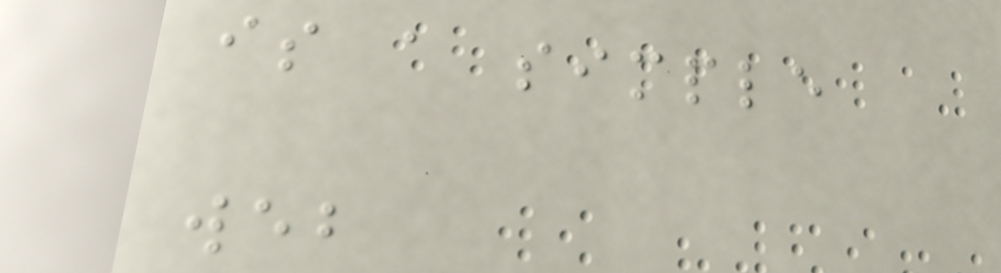is a simple
web
